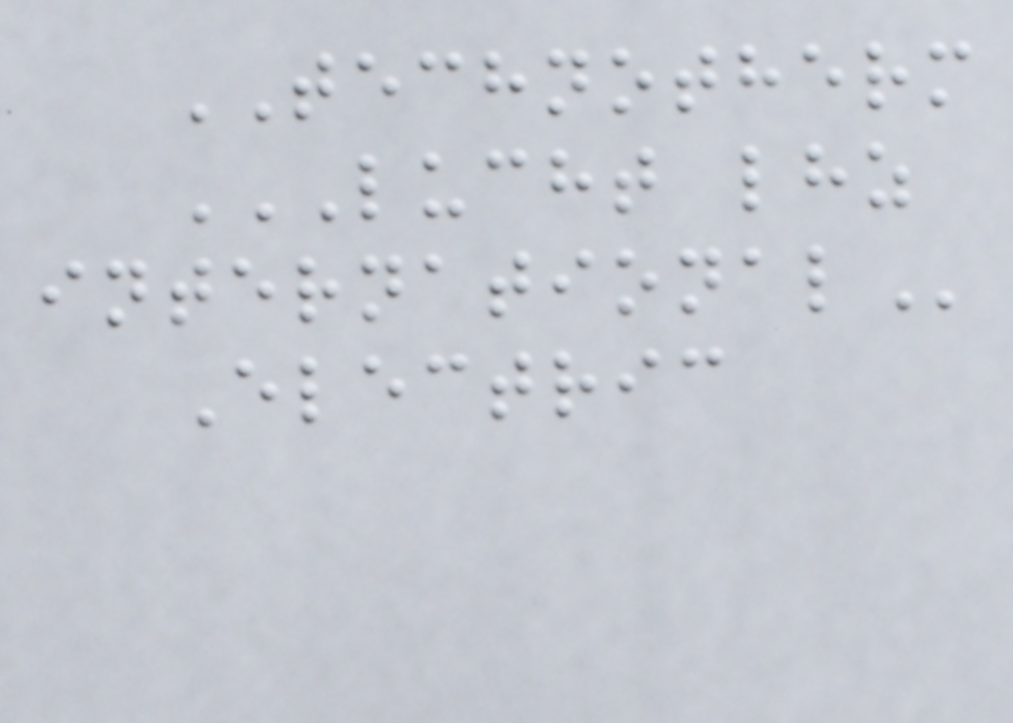TECHNOTHERM
LUCHT LHZ
INTERNATIONAL
Electric
